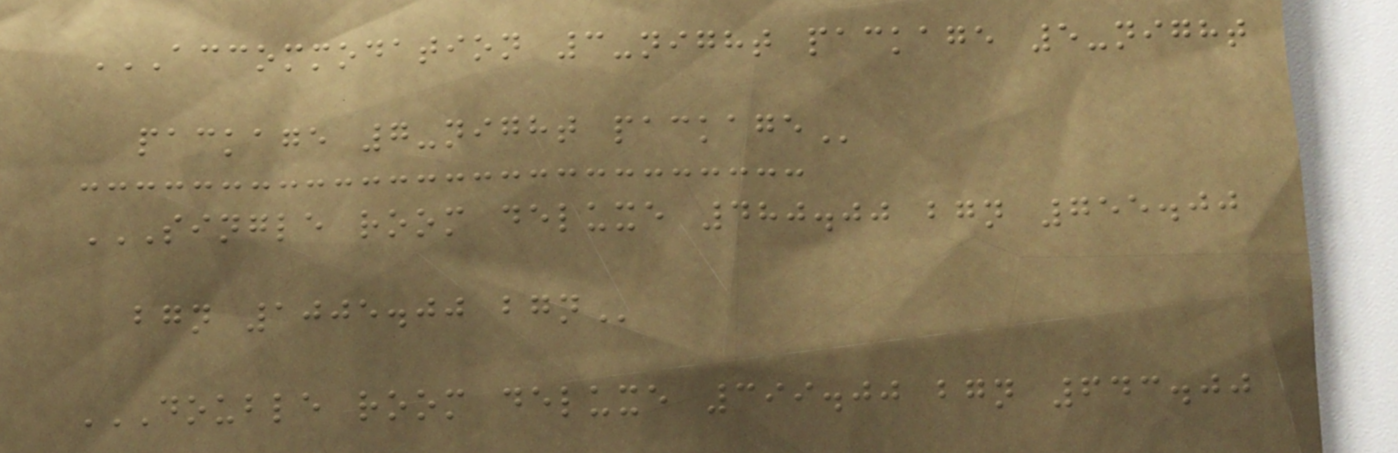ACCOMMODATION 3-NIGHT PACKAGE 5-NIGHT
PACKAGE 7-NIGHT PACKAGE
SINGLE ROOM DELUXE 480.00 BGN 755.00
BGN 1005.00 BGN
DOUBLE ROOM DELUXE 399.00 BGN 643.00
